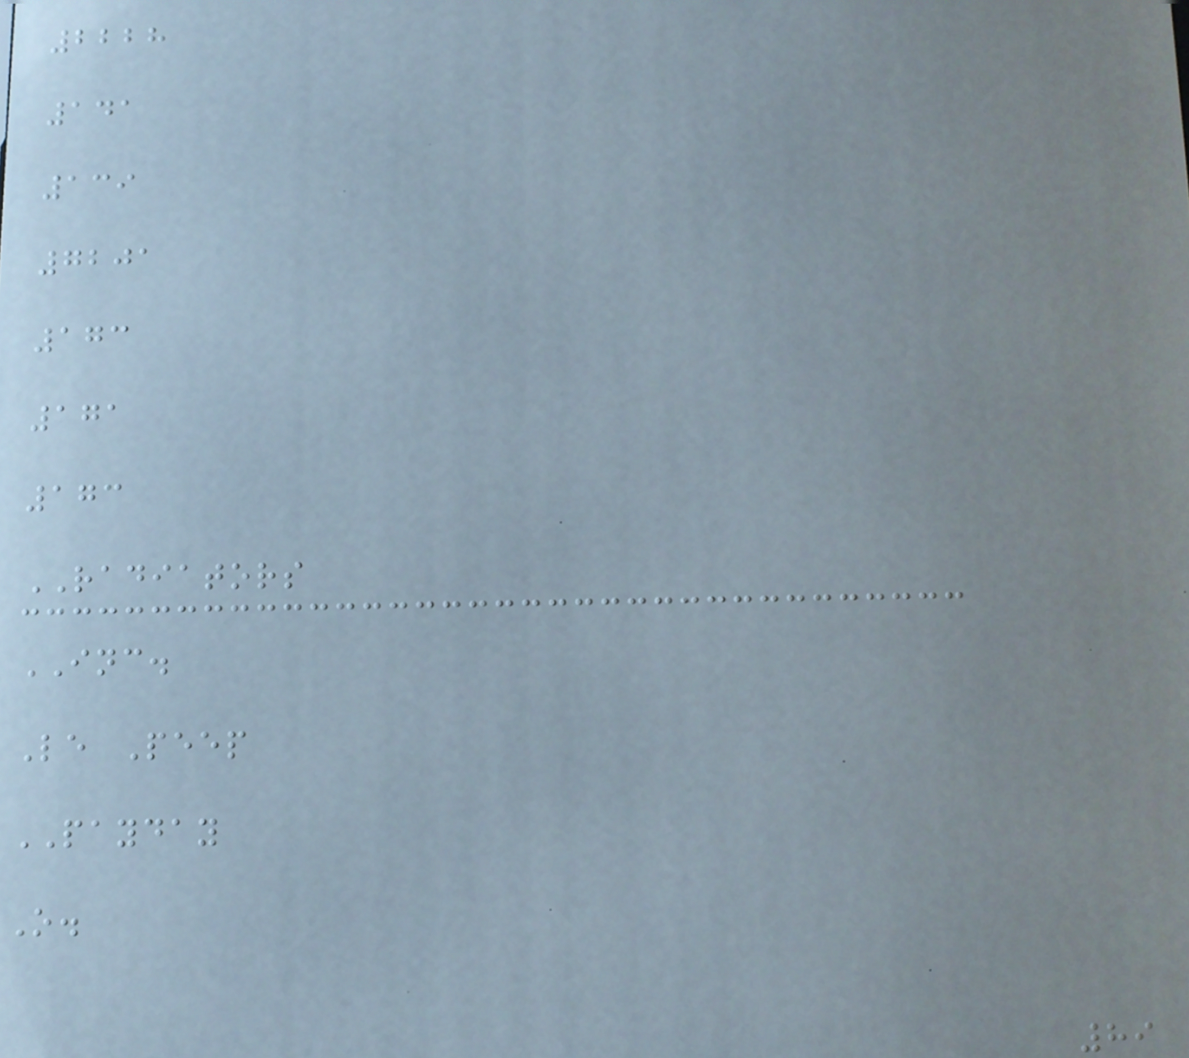2228
141
139
7201
173
171
173
RADIATORS
INC.
Le Peep
PAYDAY
O.
89
